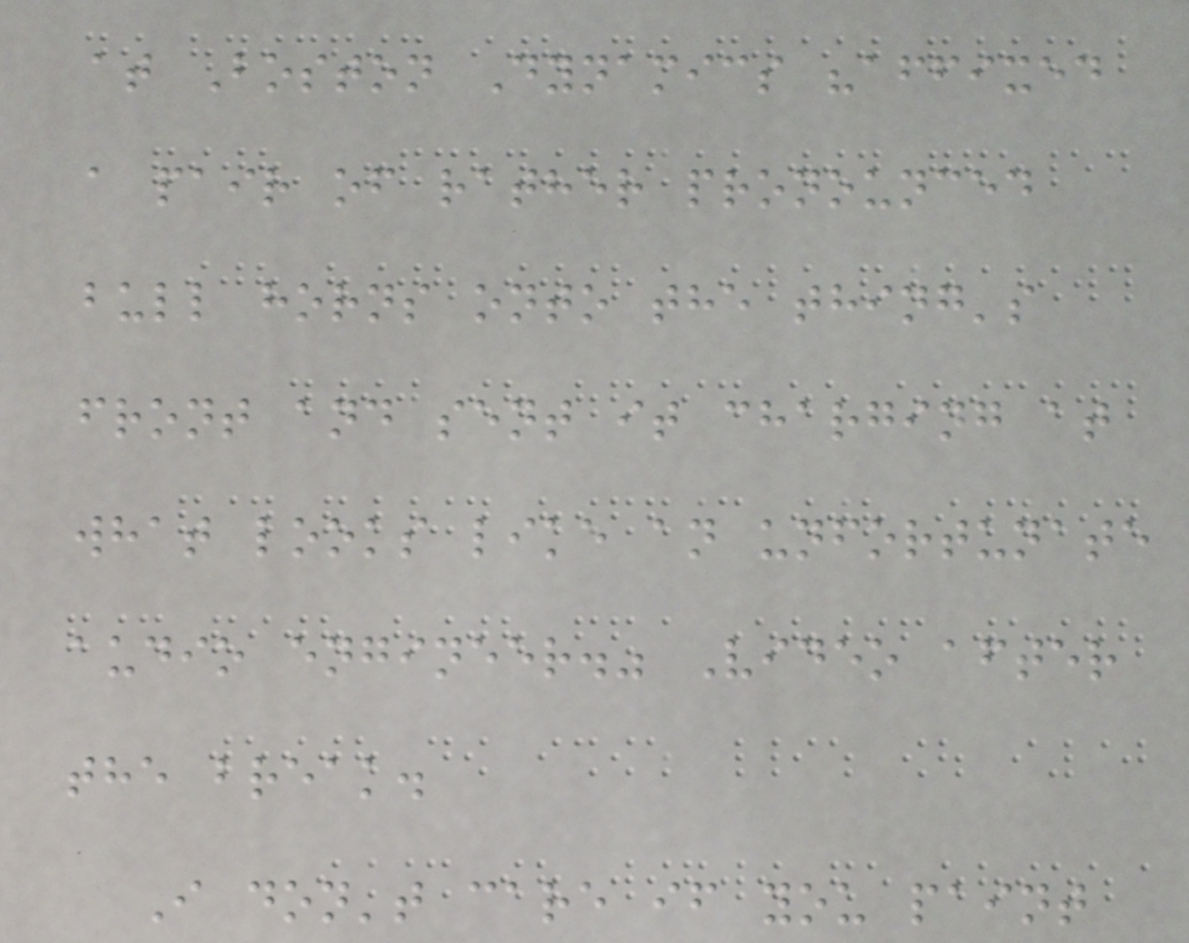at Boston Dynamics "affixed
a pair of rather pronounced
bull horns onto the thing's
front and sent it charging at
what looks like an unfortunate
audio engineer." Video after
the break.
I don't care if you paint
